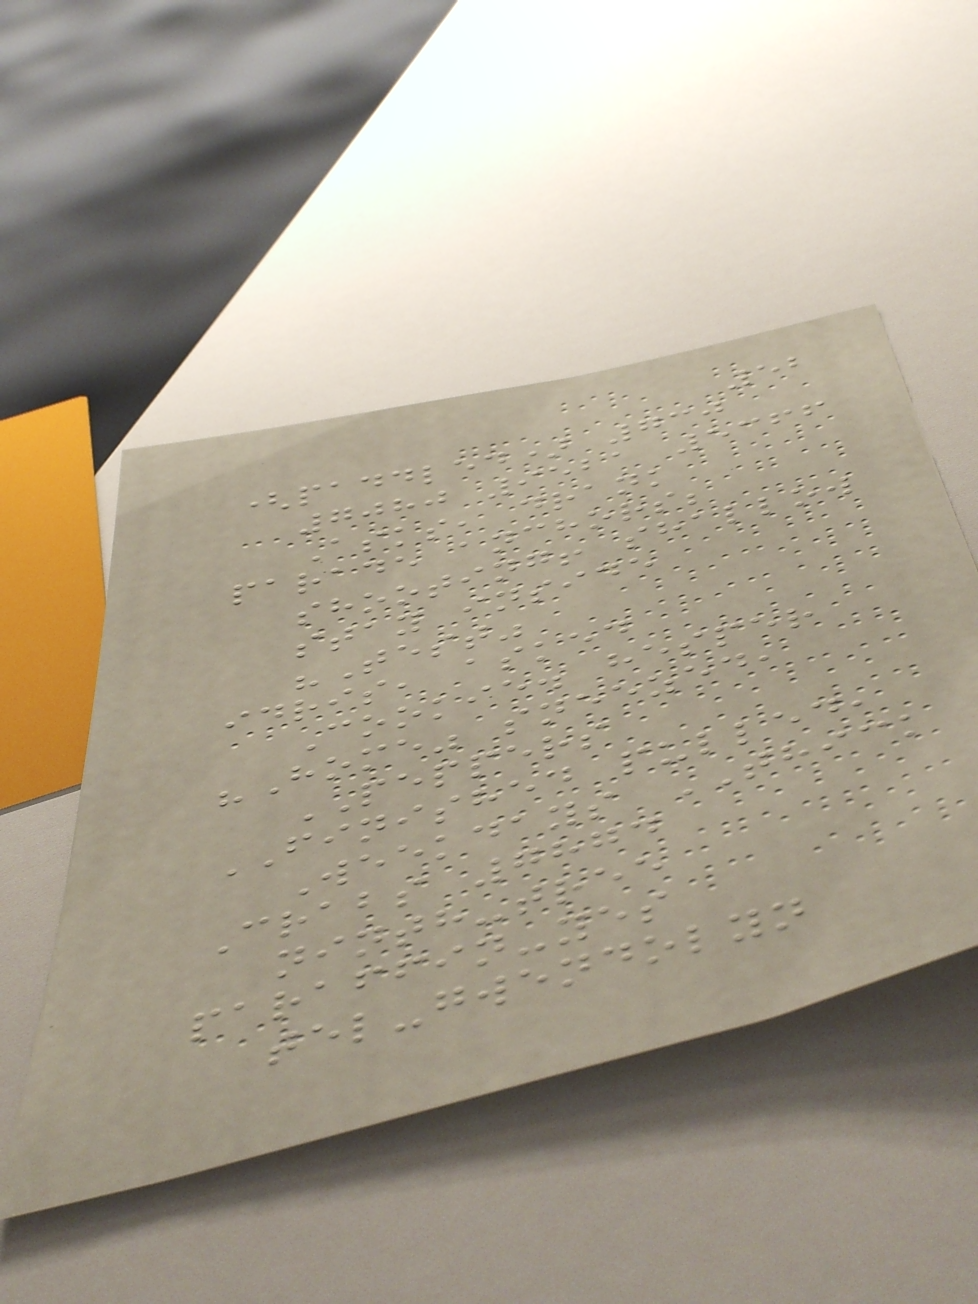52
(paddled) 730
7080 9521 5366
Asks, drank
parade anchors;
shooting! shallow
stay inside
"Test"
idris, asked
Cookie. hesper
"Home" sneezed,
PEPPERS
FINISHED pulled,
Weekdays THICK
Crabs 7874
ninth-tree
paraffin-yes
tel-gwendolyn
